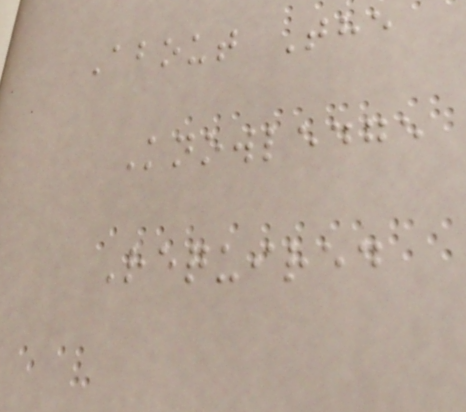About The
Knowledge
Required
